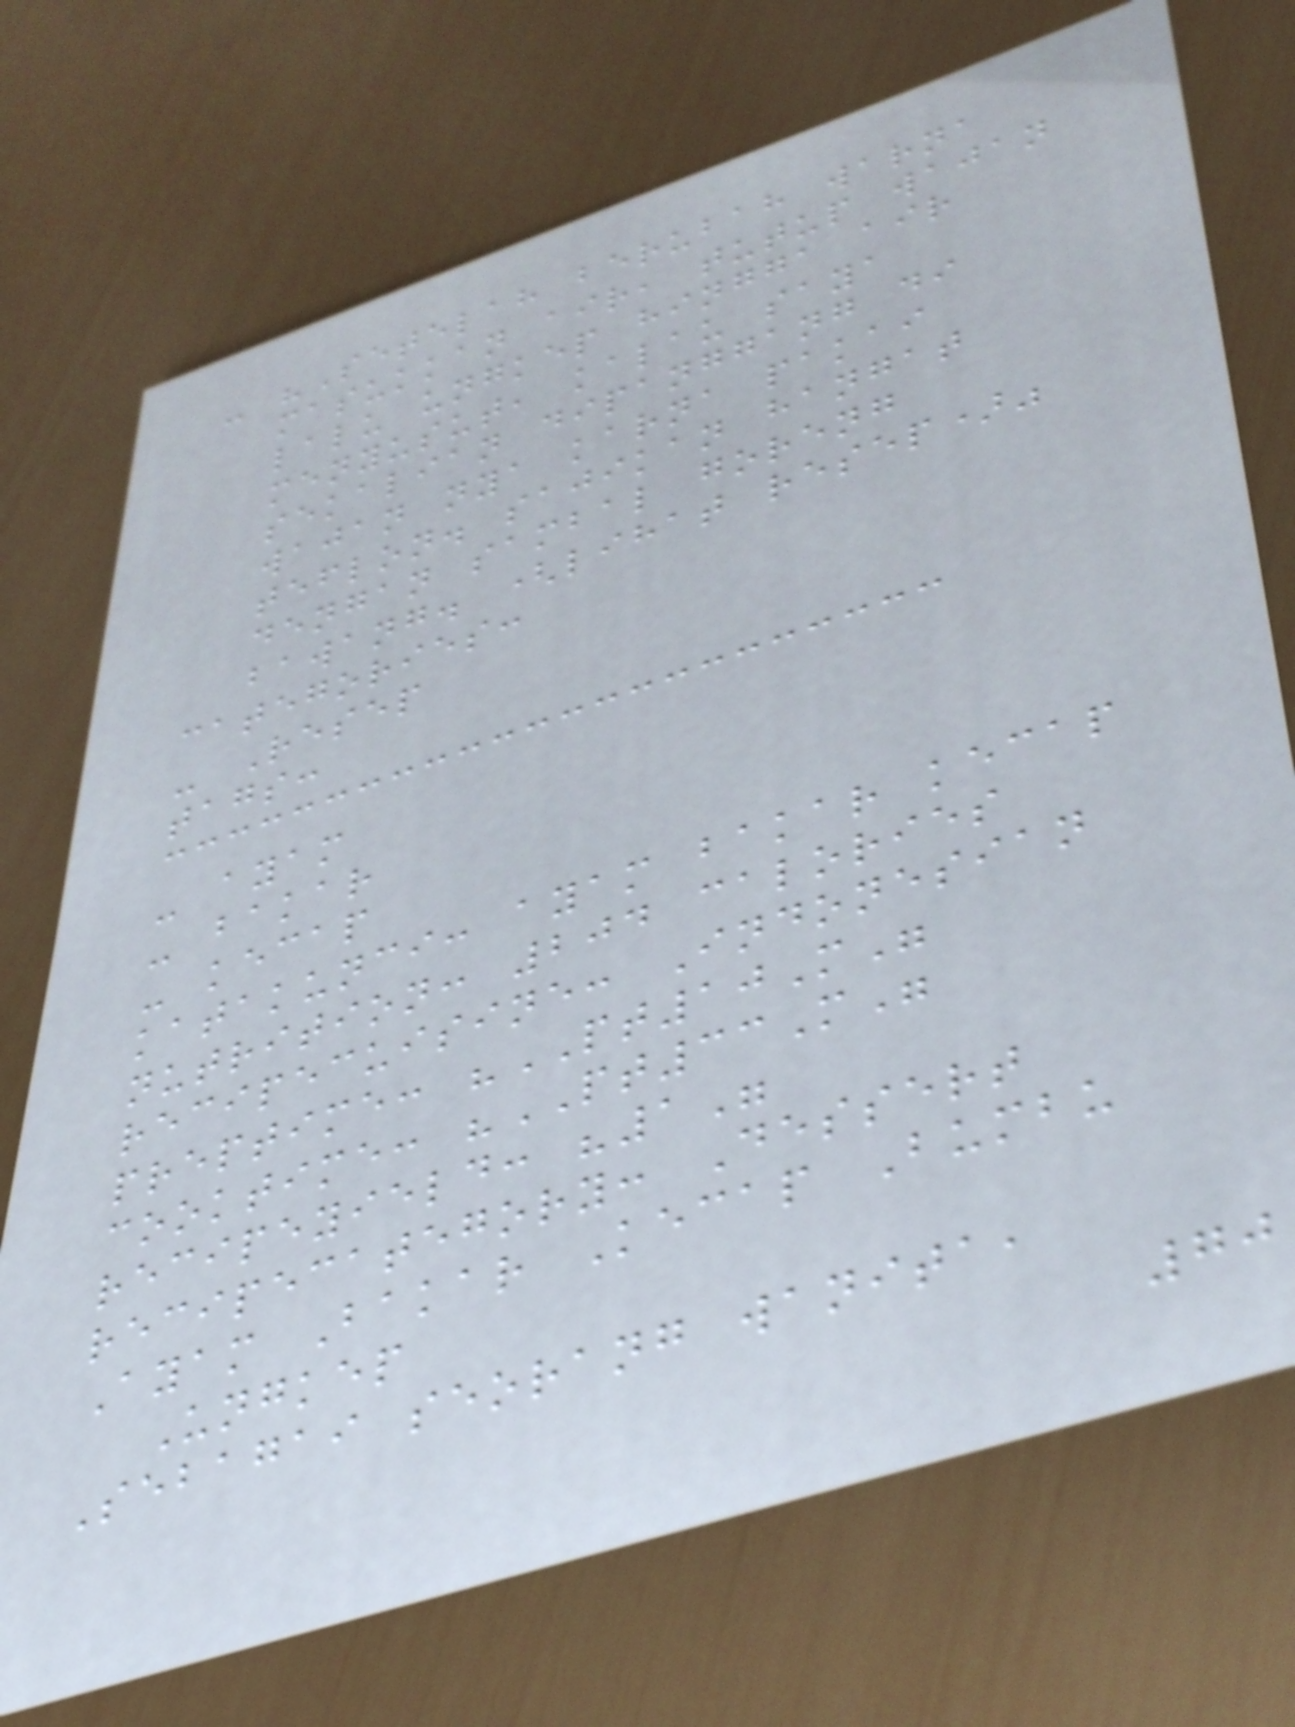- "Setelah berubah warna
masukkan air, tutup wajan
lalu ungkep hingga air
menyusut, kalau saya
sekalian dipanggang di
wajan nya karna pakai
teflon. sajikan hangat
dengan sambal goreng
bawang. (lihat resep)"
categories:
- Resep
tags:
- ayam
- bakar
- kecap
katakunci: ayam bakar kecap
nutrition: 204 calories
recipecuisine: Indonesian
preptime: "PT10M"
cooktime: "PT33M"
recipeyield: "1"
recipecategory: Dessert
Ayam Bakar Kecap Bumbu
Ungkep
Sebagai seorang wanita,
70
